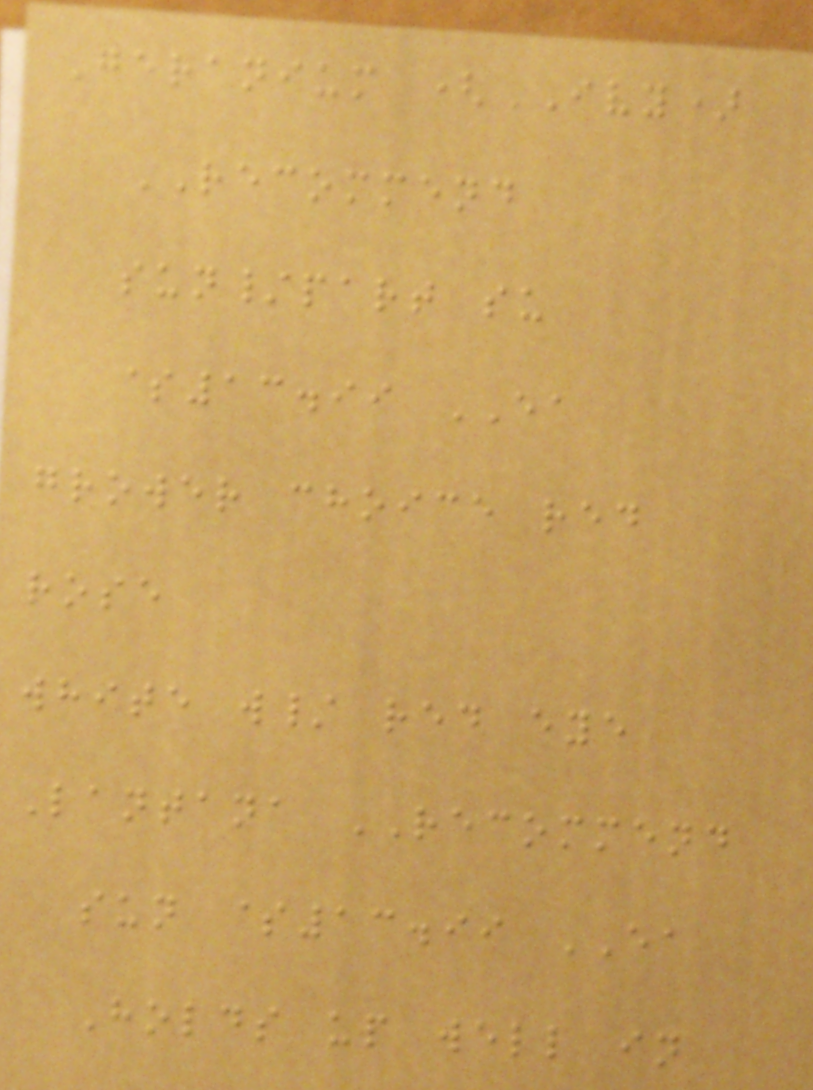Geranium (IVY)
RECOMMEND
sun/part su
$13.99 EA
grower choice red
rose
white w/ red eye
Lantana RECOMMEND
sun $13.99 EA
Holds up well in
